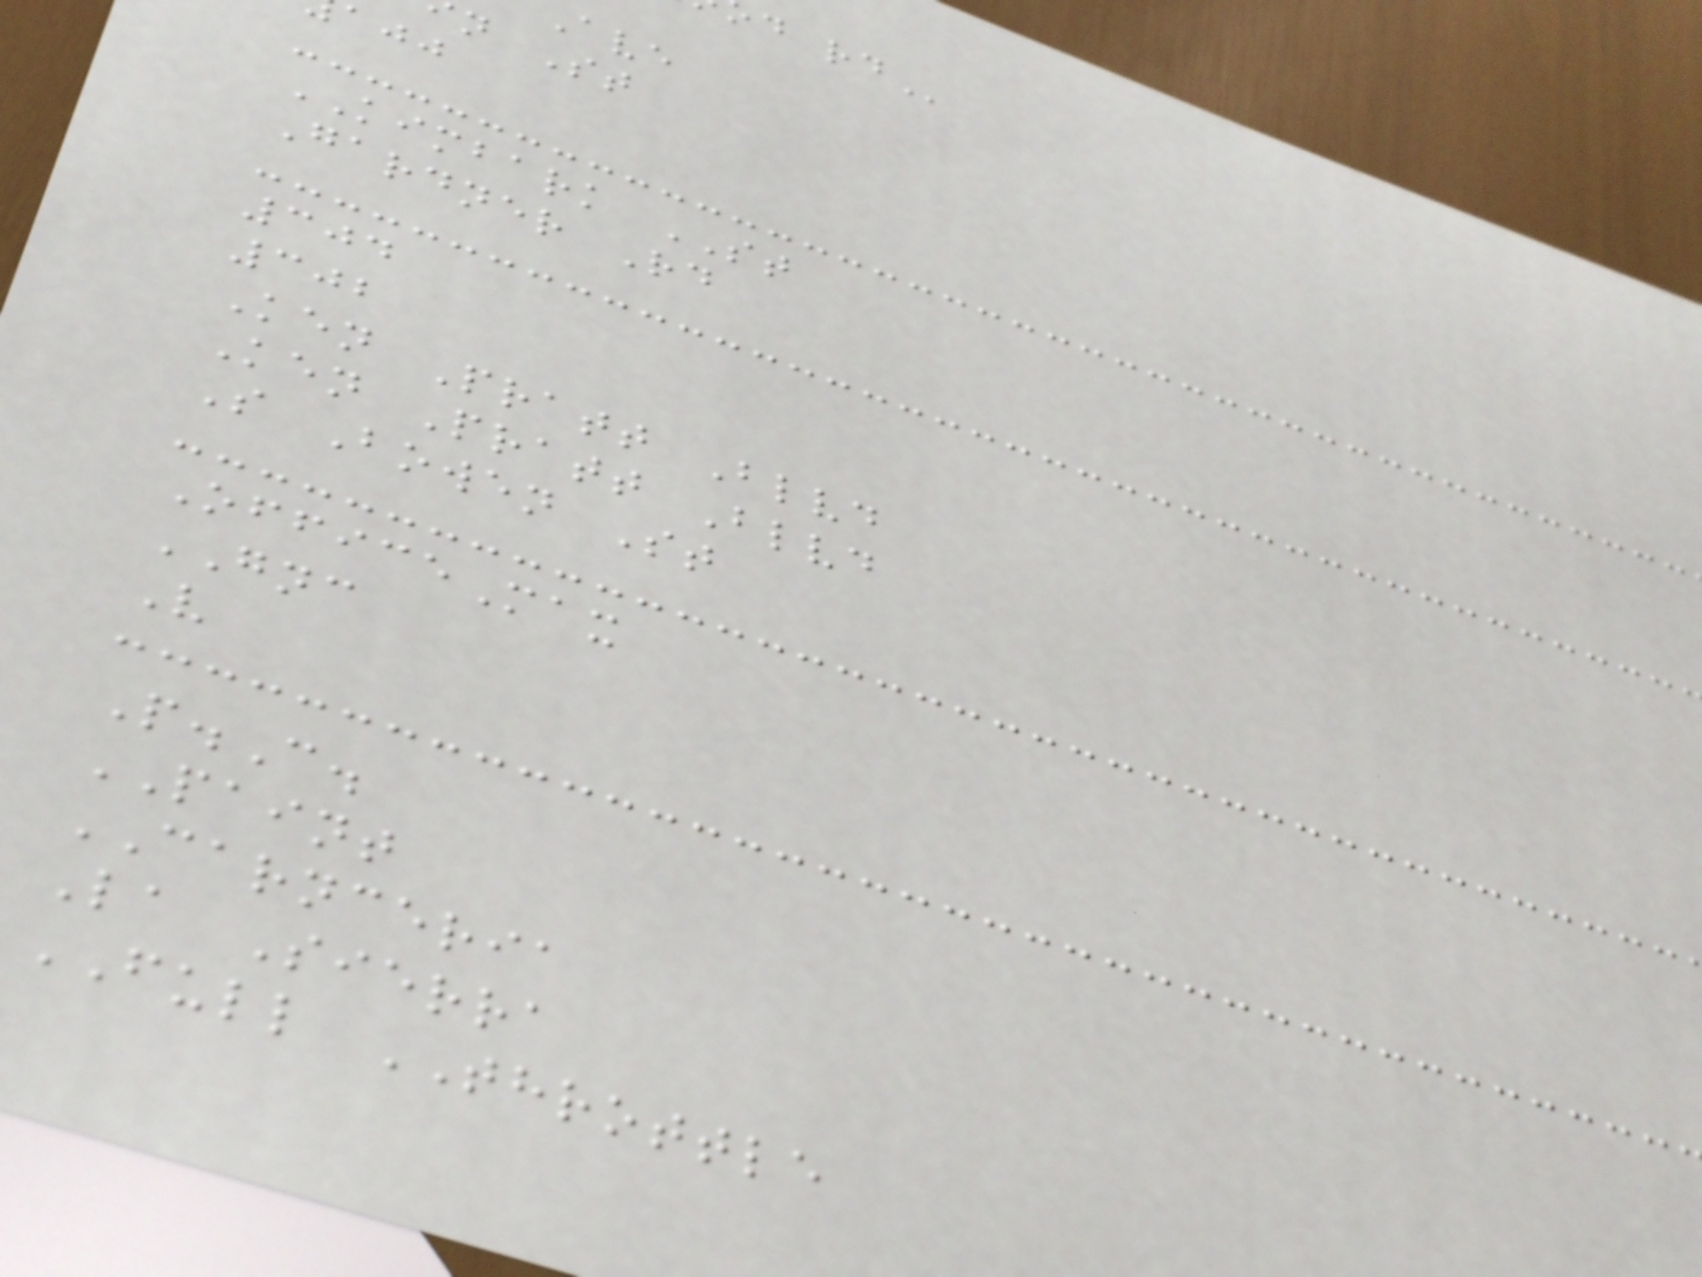n St
KIMBARK ST
Gardner Rd
304
302
Ken Pratt Blvd
Ken Pratt Blvd
S Bowen St
OfficeMax
GNC
V
P.C.
PAINT
CARNCERIA
La Sierra
FULL THROTTLE
